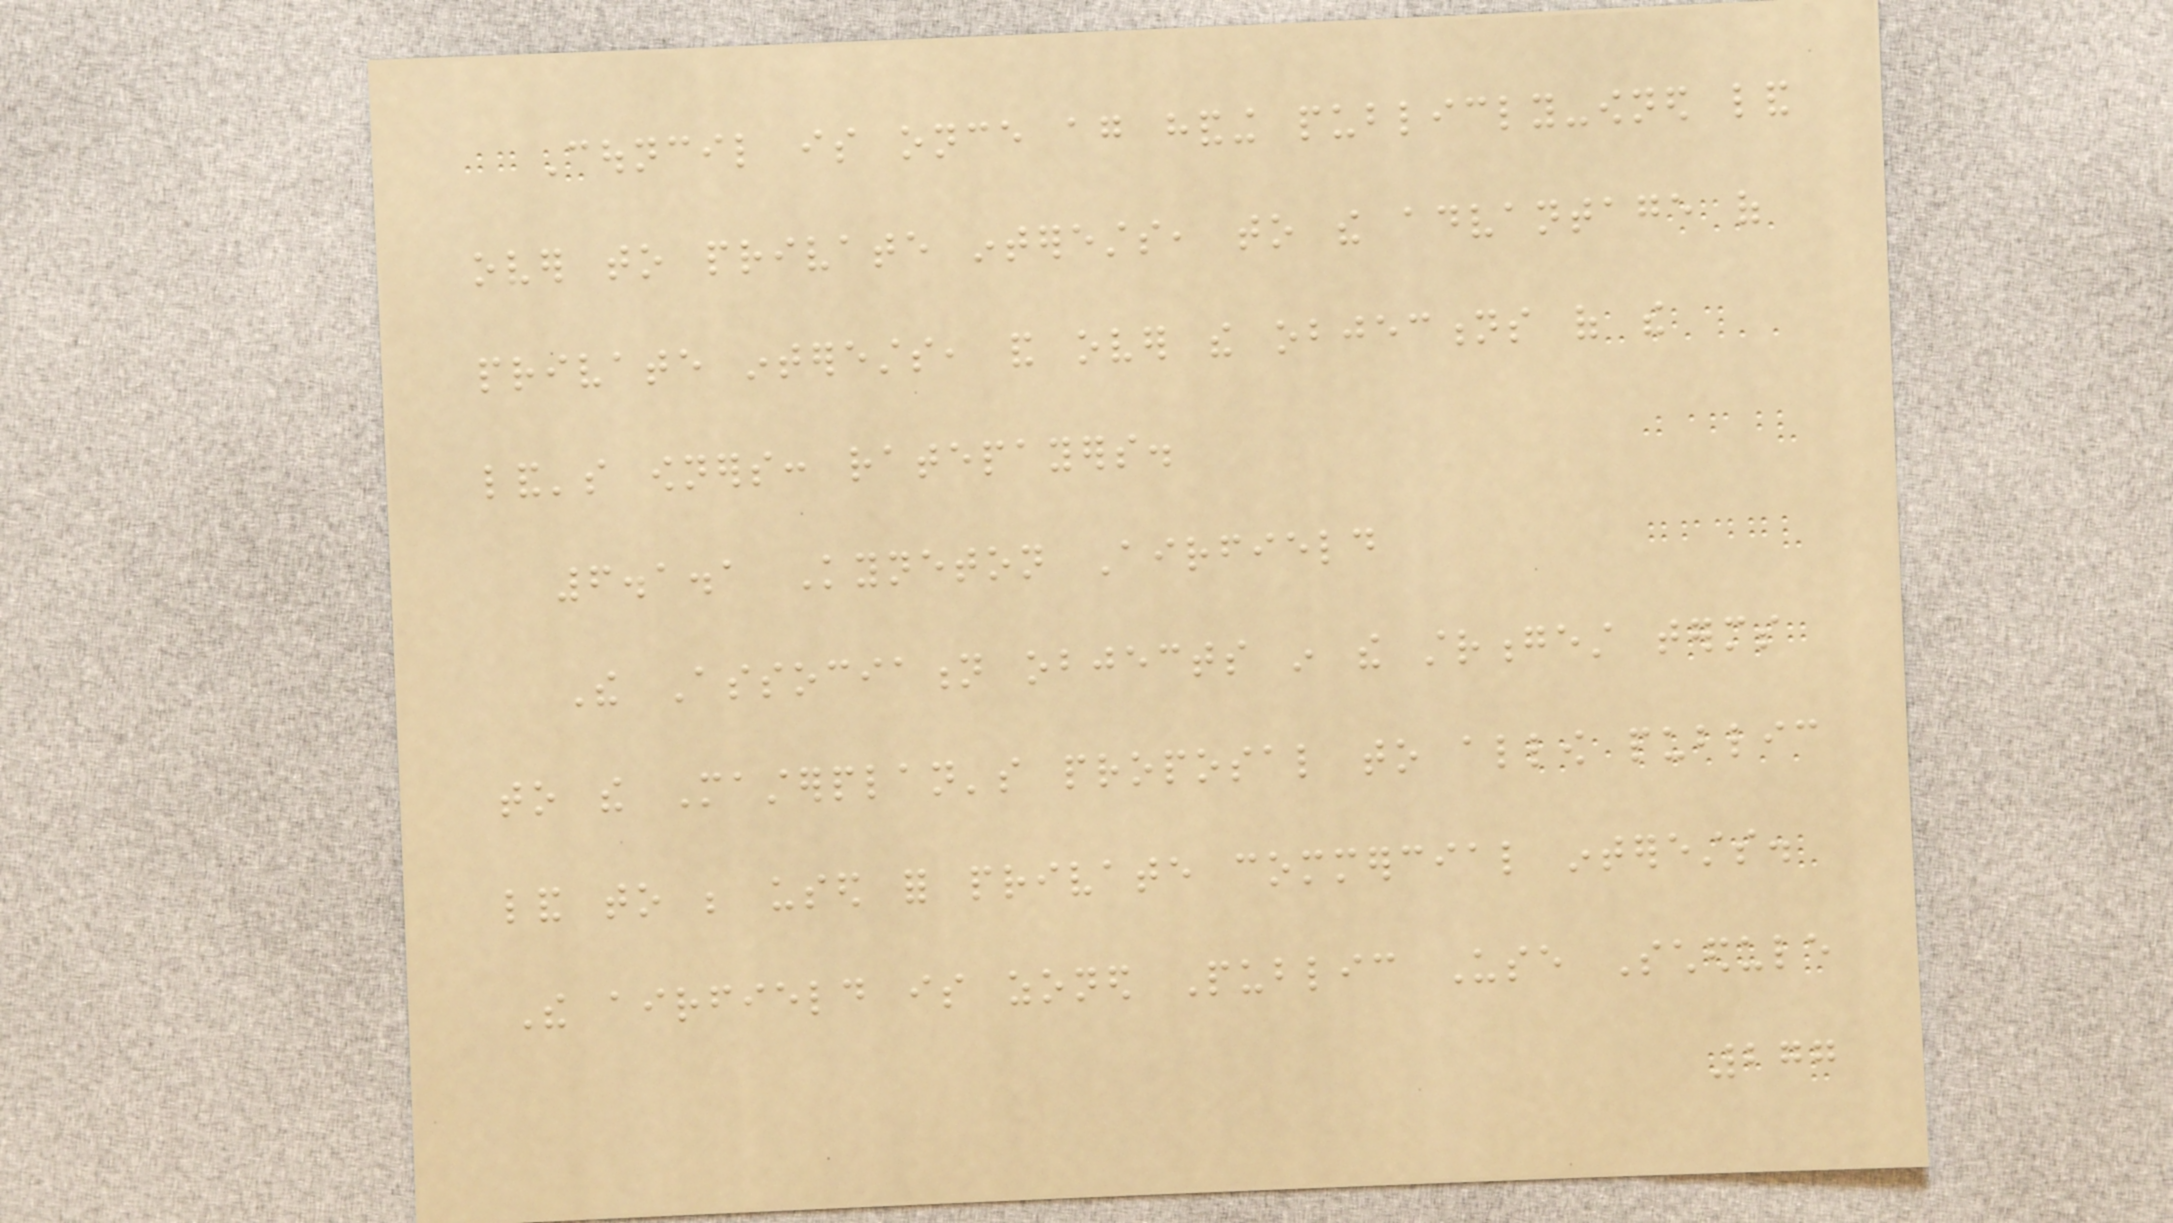Council is once again handing publicly-owned land
over to private interests, to the advantage of
private interests, and over the objections of the
land's owners: ratepayers.
6.1.1 Kyneton Airfield
The Association objects in the strongest terms
to the Masterplan's proposal to allow public
land to be used for private commercial interests.
The airfield is zoned Public Use Schedule
277
